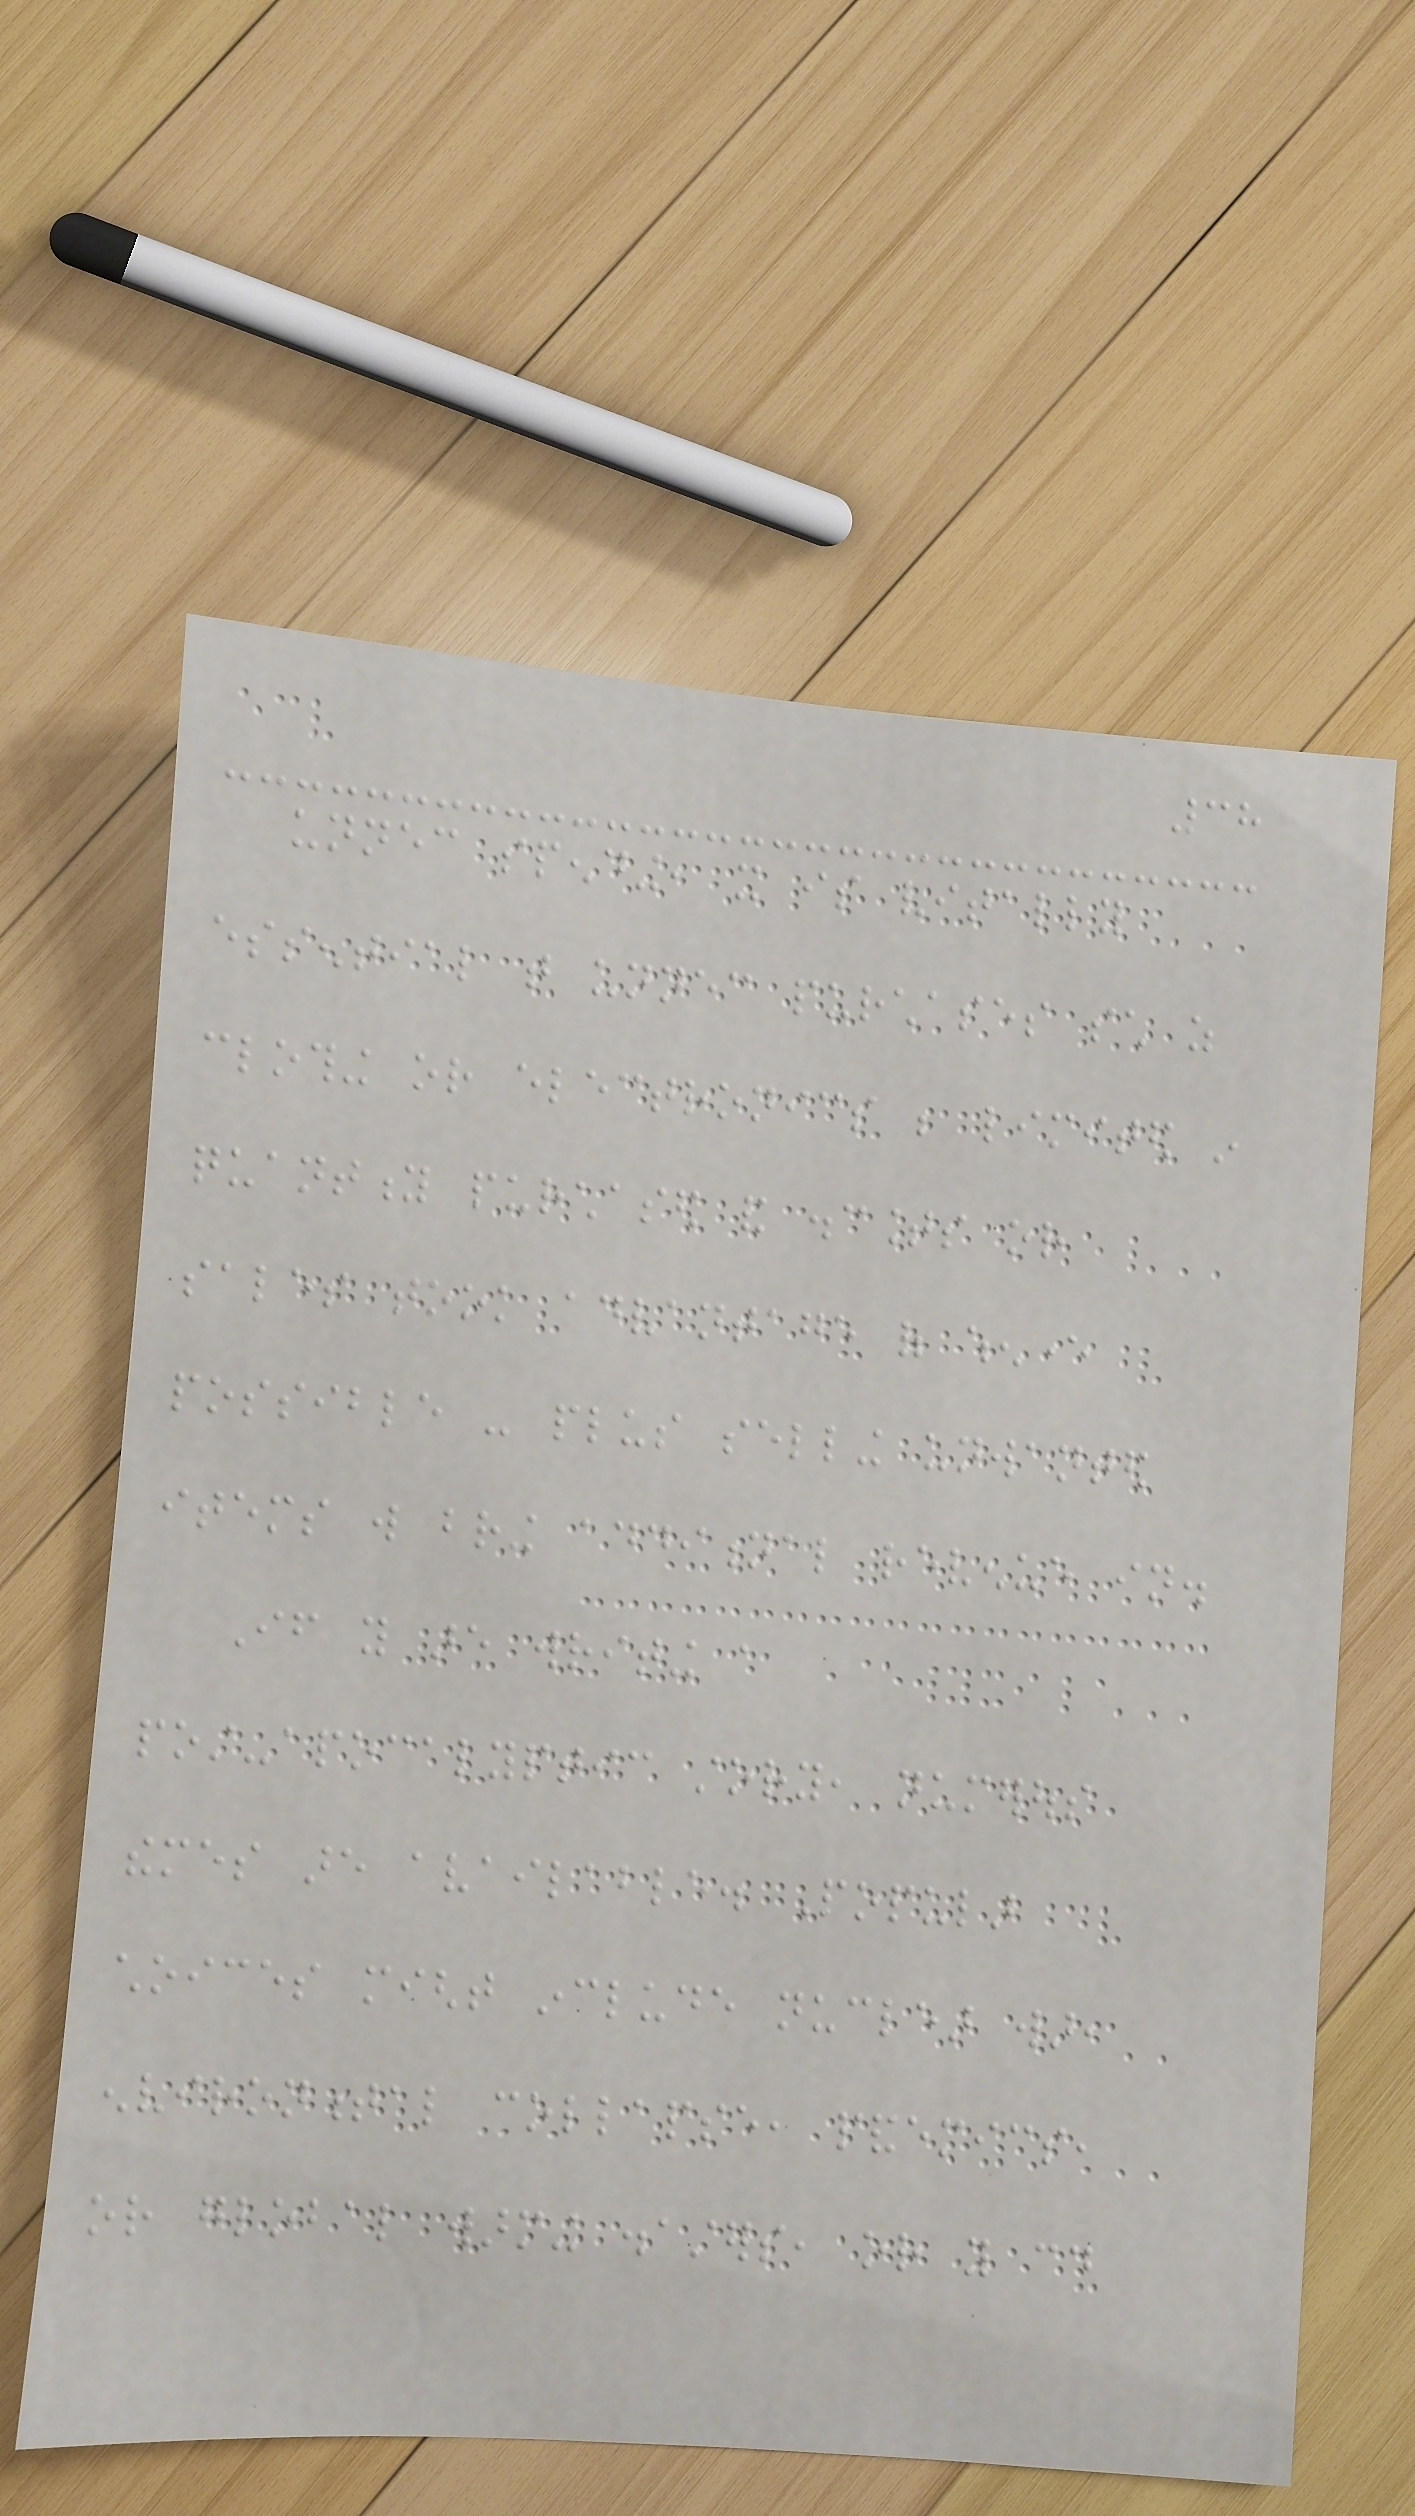38
unnecessary spending, it is vitally
essential that unnecessary purchases such as
clothing or electronics be limited in
quantity purchased and discounts or
sales took advantage of whenever
possible - plus selling unwanted
items will bring additional revenue in.
If you are writing a
post-apocalyptic story, numerous
themes are available. Popular
choices might include nuclear war,
environmental collapse, pandemics,
or global warming disasters, or you could
